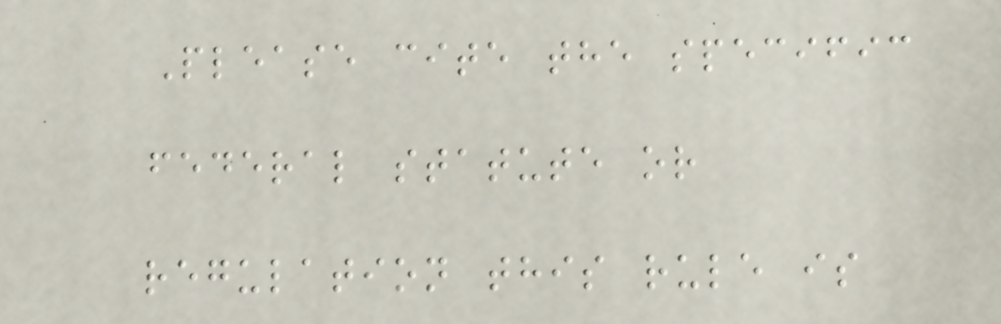Please cite the specific
federal statute or
regulation this rule is
